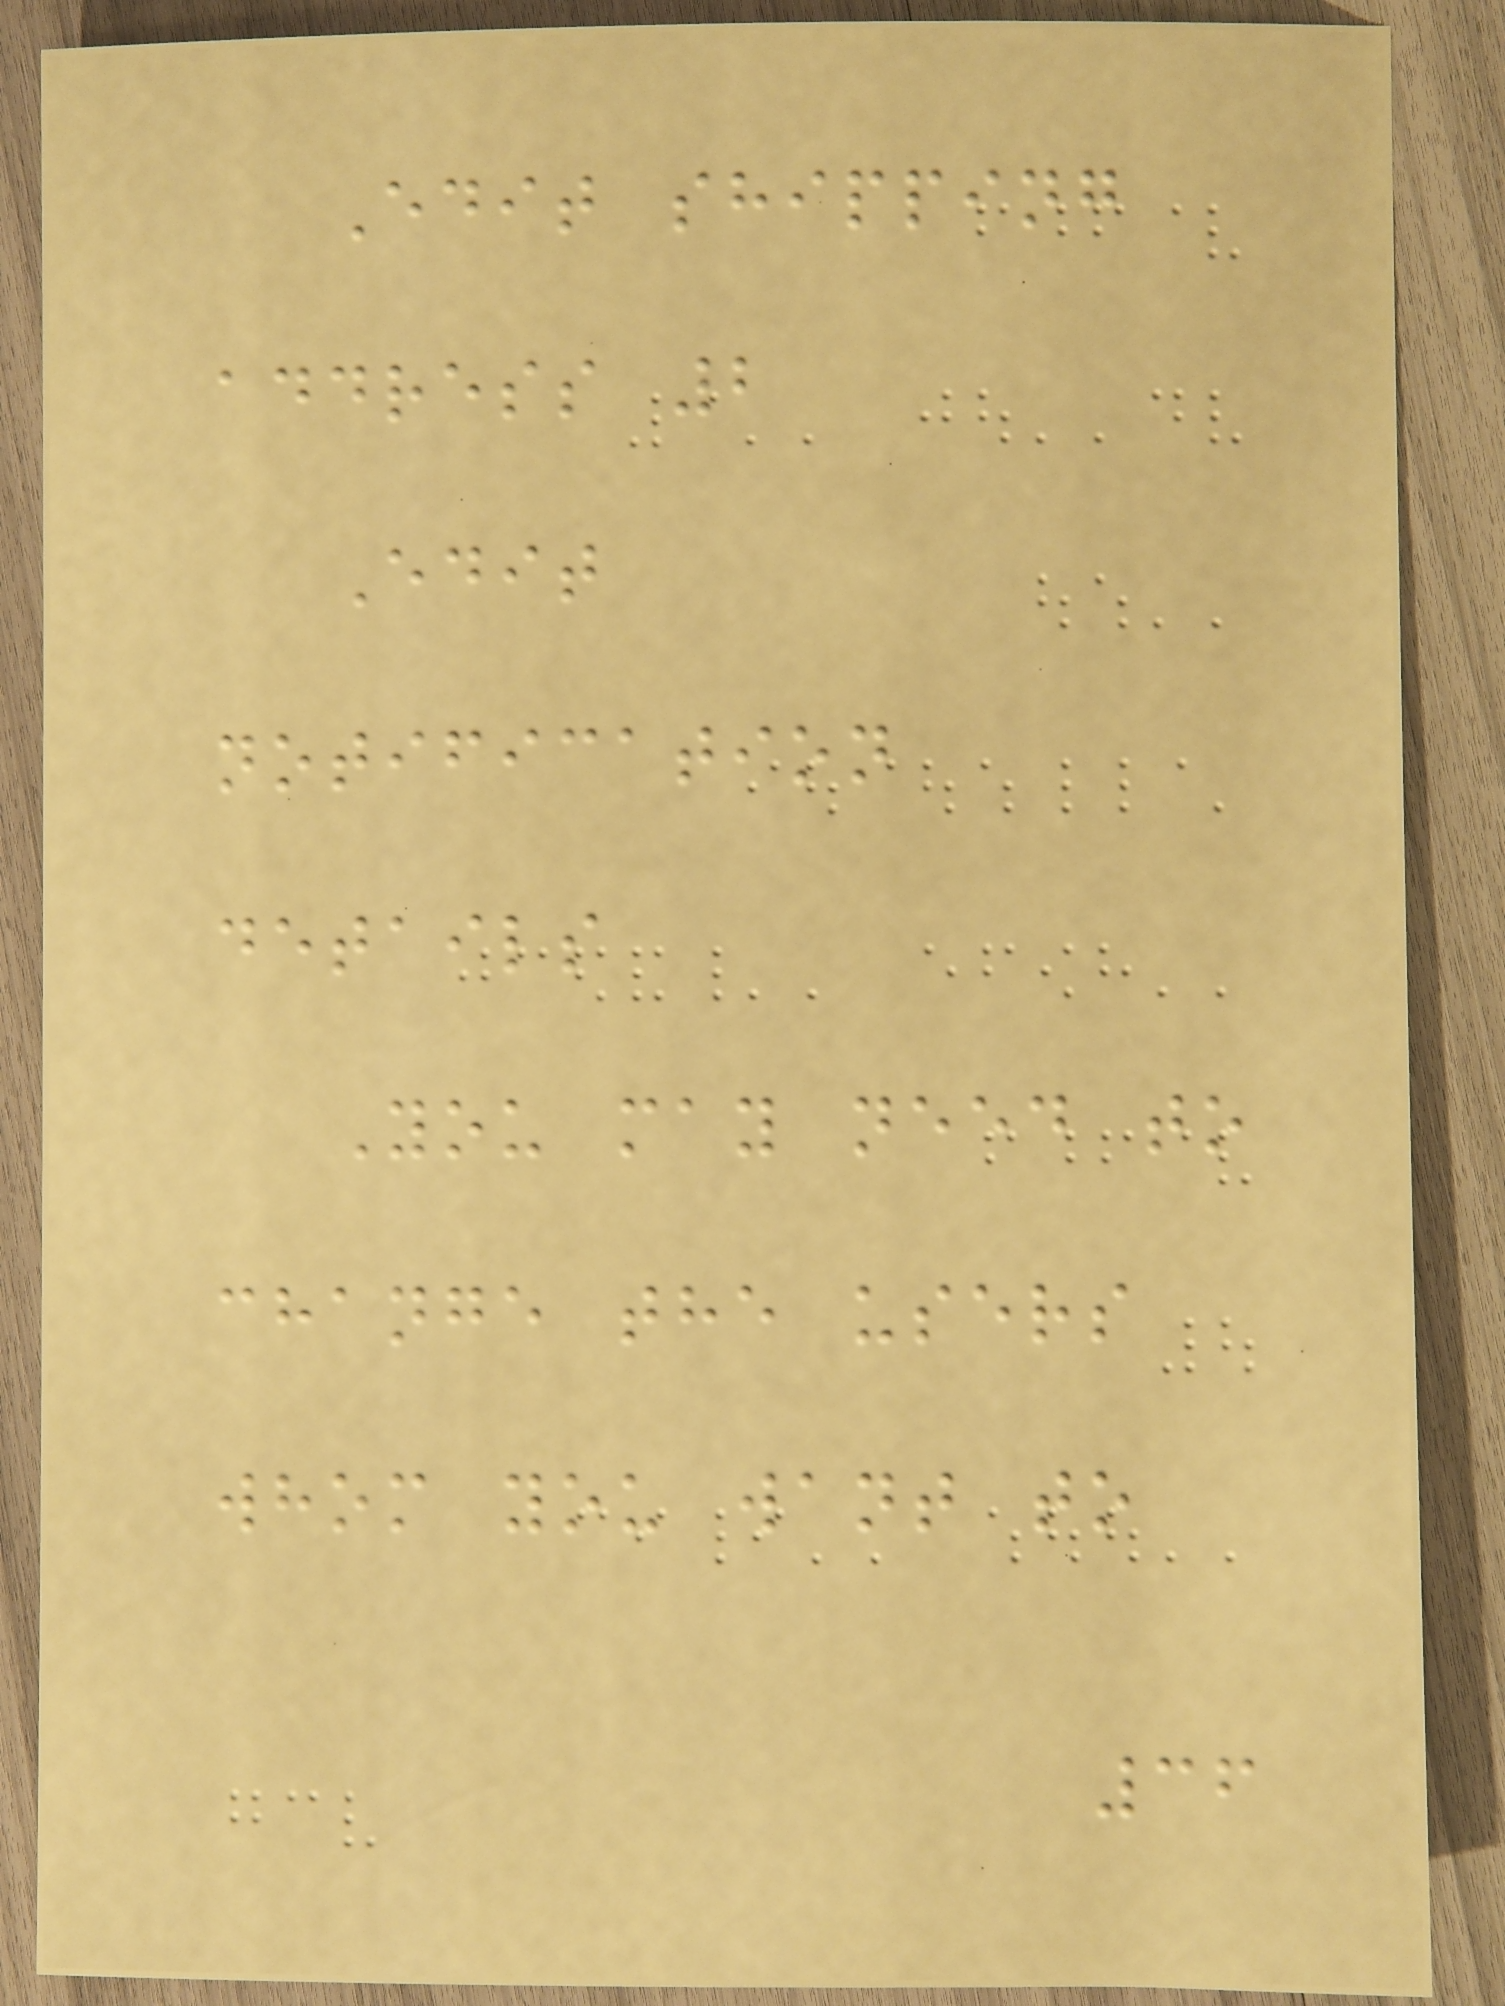Edit shipping
address 2
Edit
notification
details
You may need to
change the users
whom you want to
36
